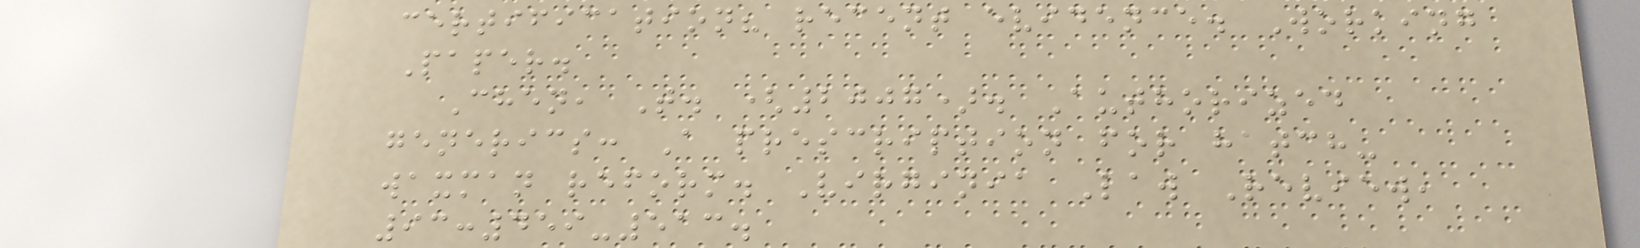certification? recent evidence. Working
Paper.
Chen, T. (2007). Authorized
generics: A prescription for hatch-
waxman reform. Virginia Law Review,
93:459-513.
